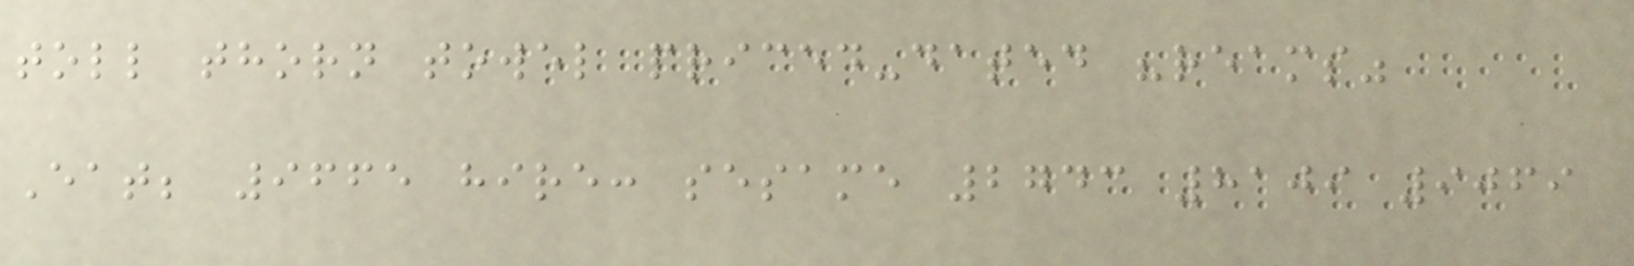toll thorn towel priced-dated "reams"
Eat; 9665 hire: sesame 2743 8109 9069
